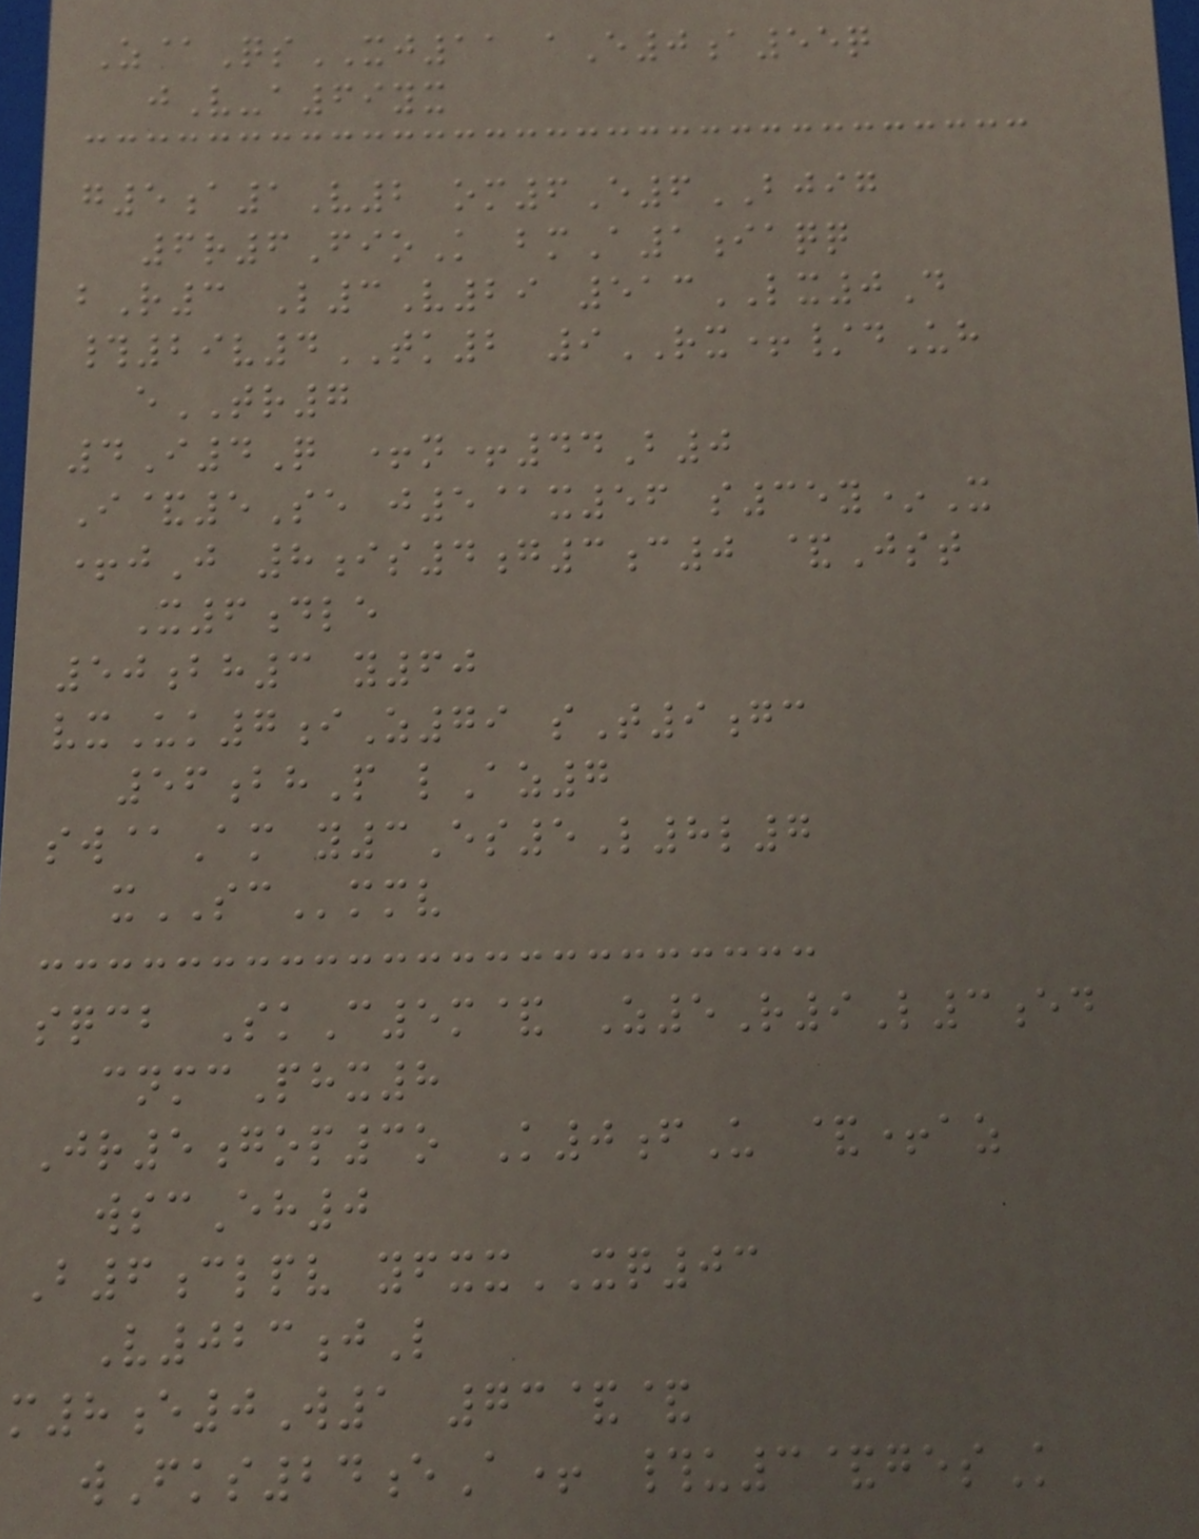Z@QsXJ11 aE0a55q
jV-a69yx
g5a1V2 om6E6BJIG
6r6FioK bmA1iaqq
bR3 L3V29 513LX0D
#29v4TK2 9RX+/dUh
eTR7
4I4Q +n+44B0
I&5Se j5@x56 s35y*X
+jJ 8is4g3c0 &Jst
X6dle
50bh3 y60
vxUk7iZ79 sT9gc
56bhP lAz7
sw@Am y3Es5L8l7
xSCmmv
sqcb SkC5m& Z5R9L3ed
cnmcPhx8
Jr5gop3o K0fU &+az
wscEh0
B6clpv yfxxXQ03
V023jL
m8e0W1 73&&
wFks24eA+ #u3&gesK
